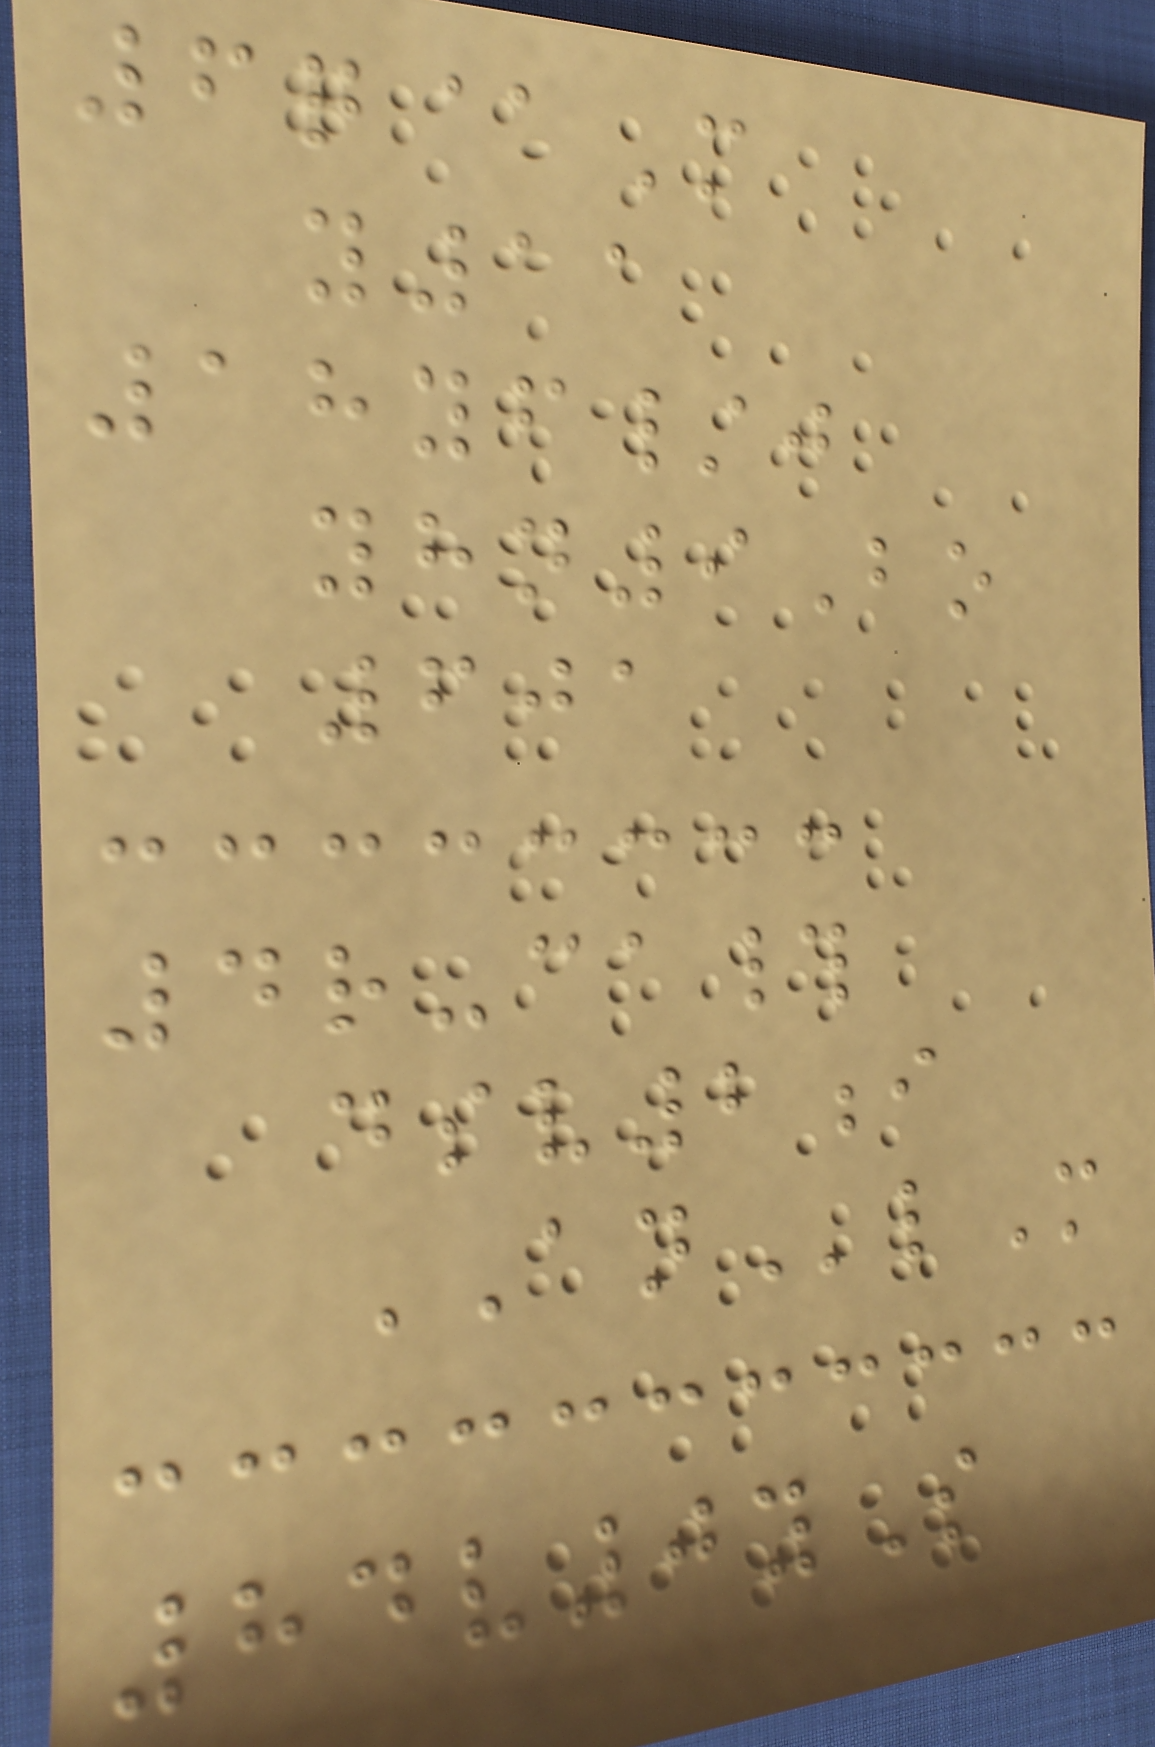6q@M
y11
18yf/j
yhn9Bo
601
4r-ca#
dsv2i
ANlM
84v0yS
